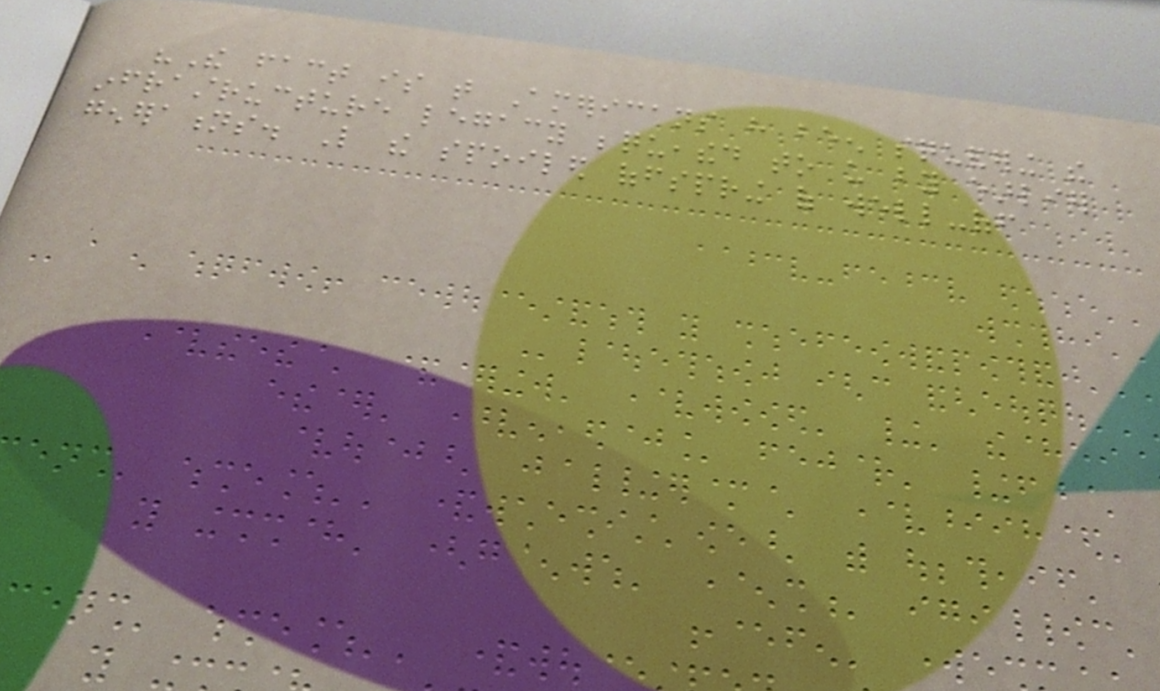"The fact is that Americans have been squandering the
infrastructure legacy bequeathed to us by earlier
generations. Like the spoiled offspring of well-off
